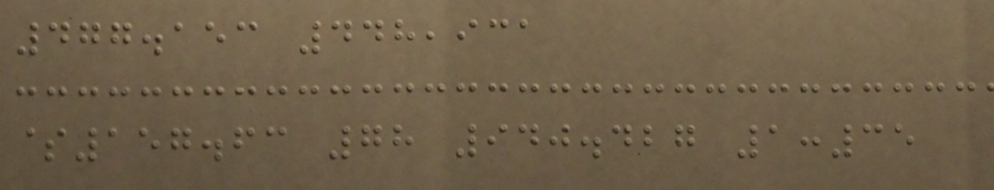477.153 448,931
$157.63 78 940.427 1:35
